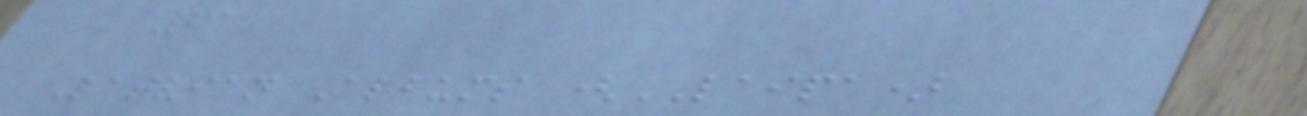61
Latvian Albums (LAIPA)
